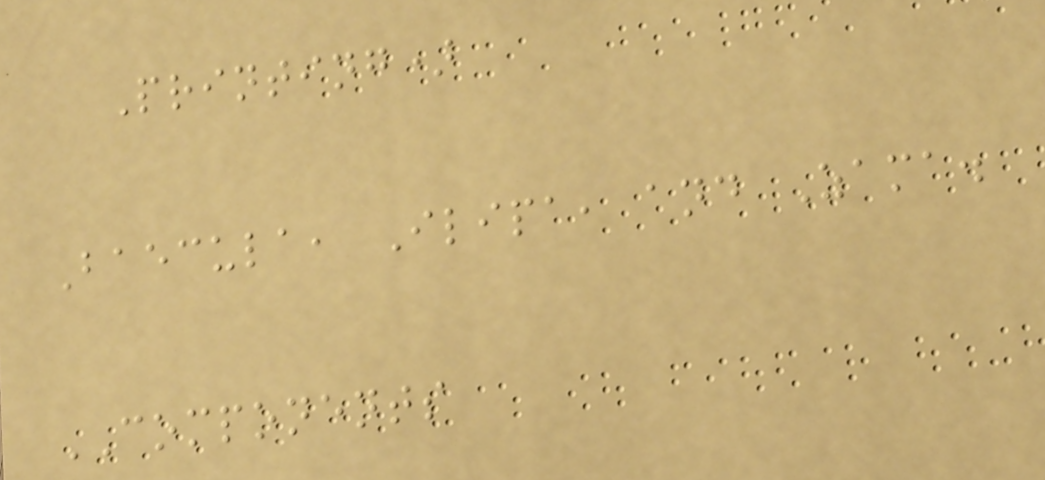Printing)
Baecula, Ilipa, and Zama.
COMPONENTS
